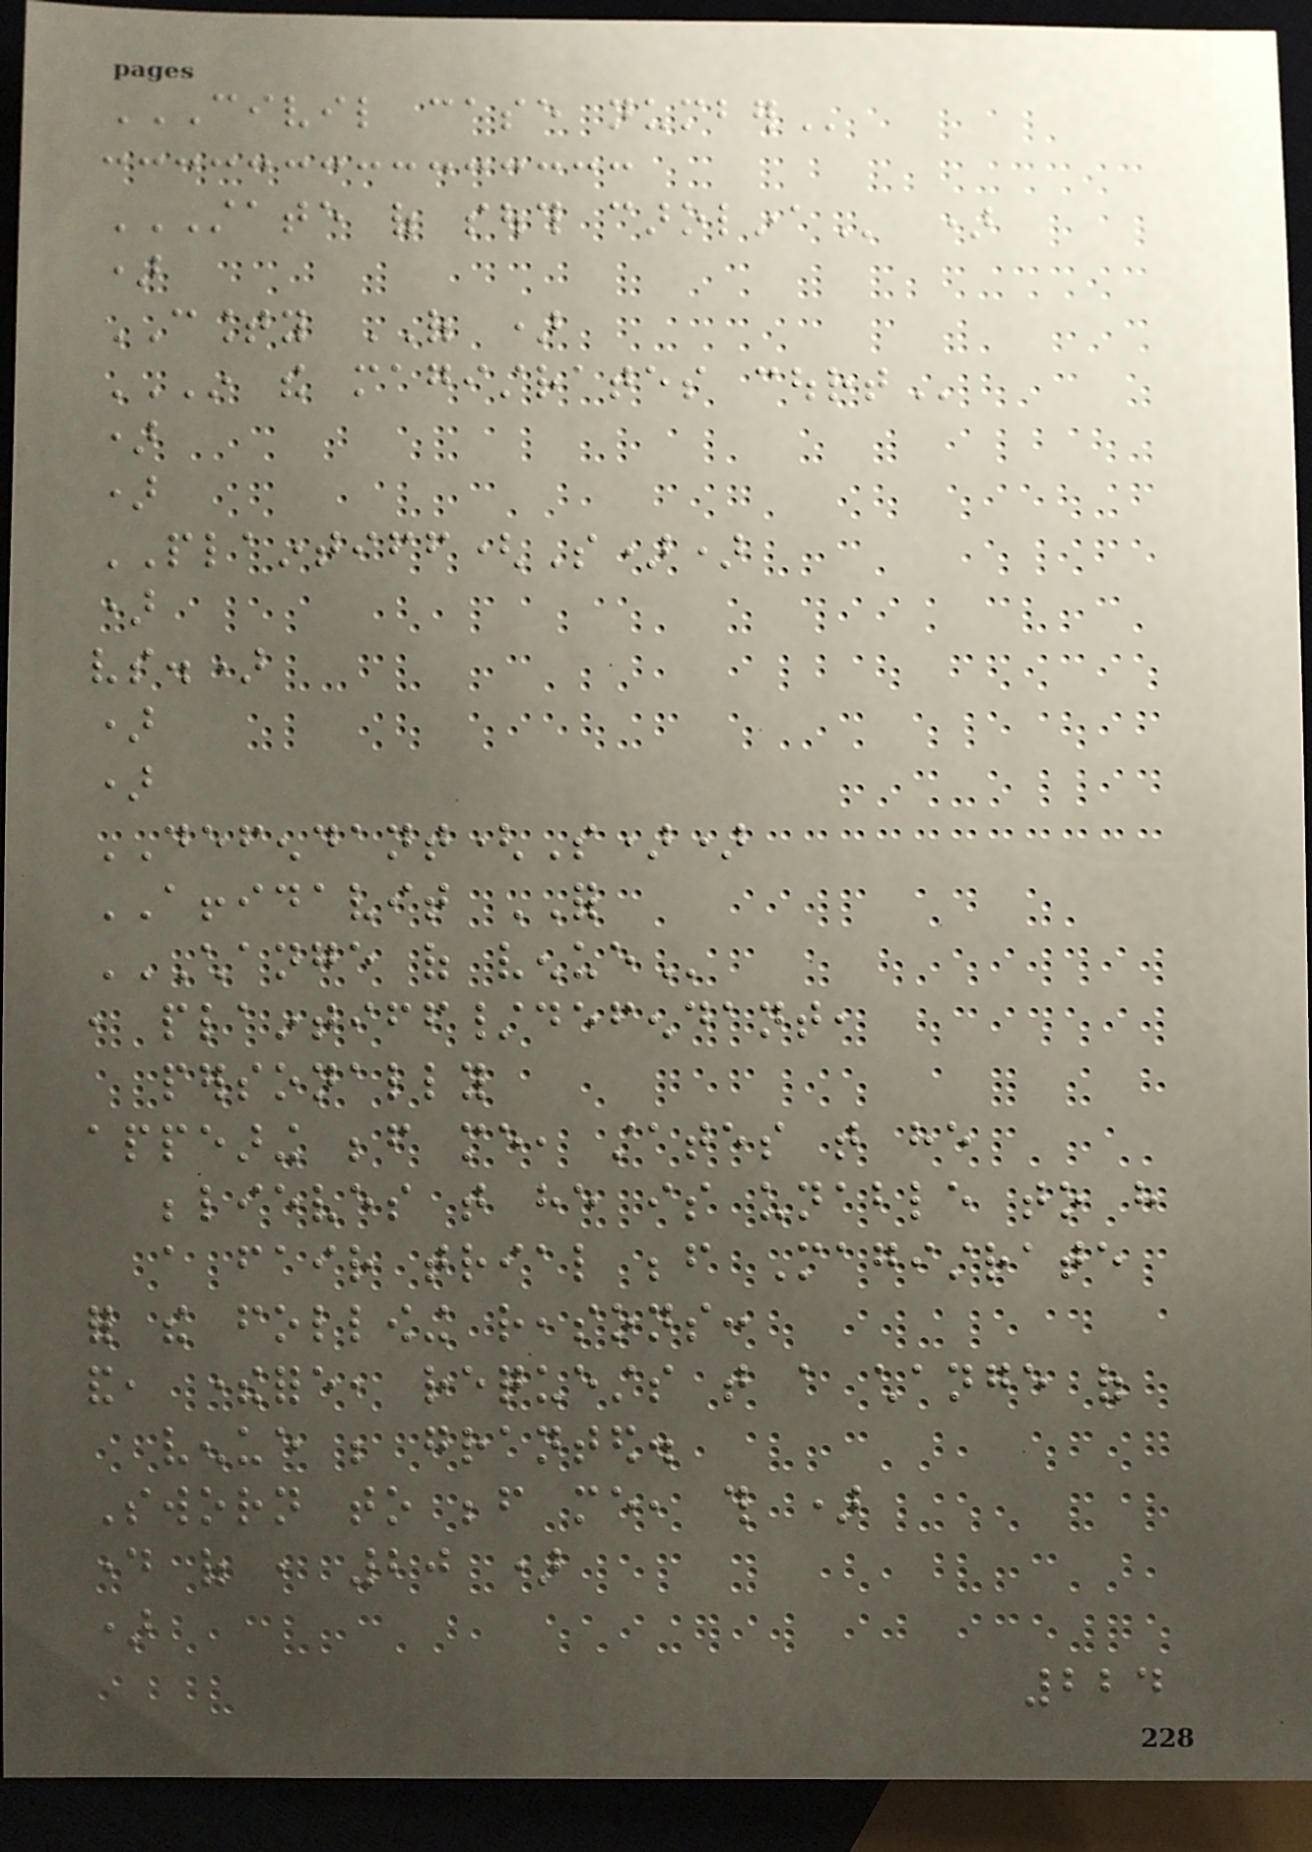CIVIL CASE NUMBER
STATE OF SOUTH CAROLINA )
)
COUNTY OF )
IN THE MAGISTRATES COURT
)
)
PLAINTIFF(S))
)
vs.)
)
)
DEFENDANT(S))
AFFIDAVIT FOR
CHANGE OF VENUE
, plaintiff/defendant,
personally
appearing before me, states that he
believes that he is unable to have
a fair trial before Magistrate
for the following reasons:
and, therefore, requests that a change of
venue be granted.
Sworn to before me, this )
day of , 20 )
)
224
